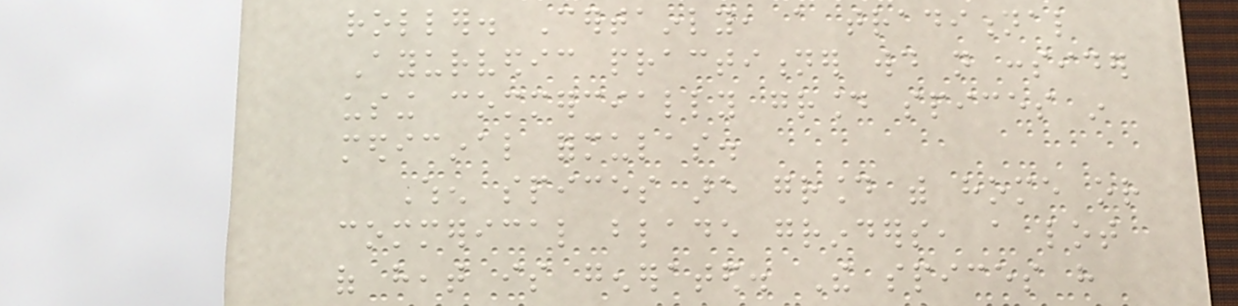roller. Certainly, a traditional
Ayurvedic practitioner would not consider
using commercially ground spices in
medicinal formulas.
When spices are ground with home or
commerical blade grinders, a lot
of heat is generated. The spices have
